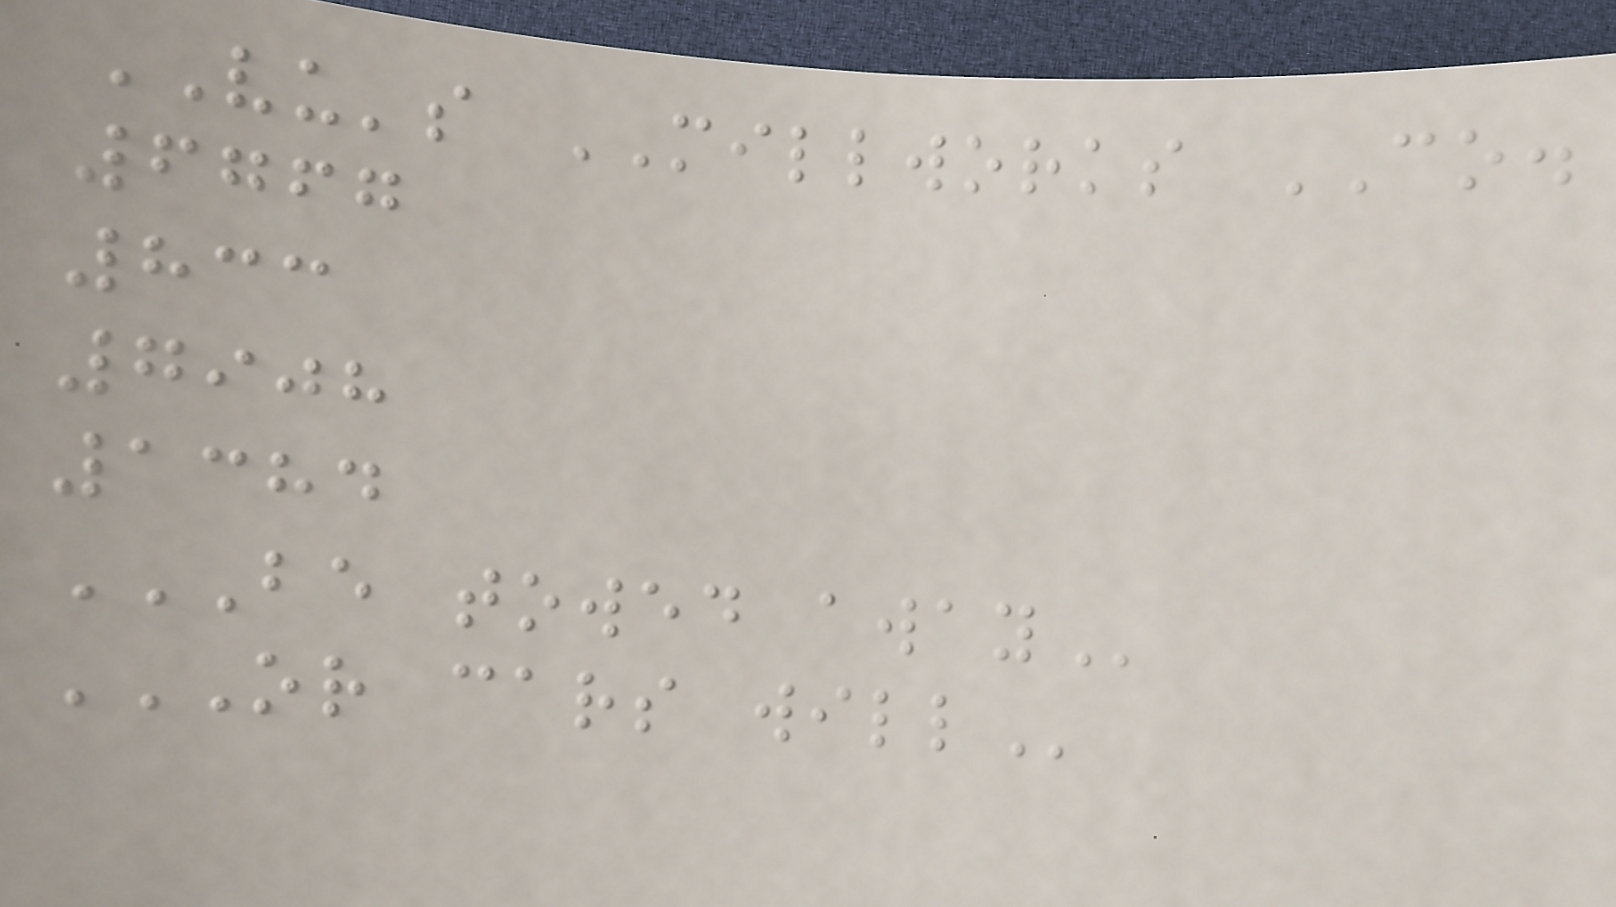VU's MILLWORKS CO.
6767
833
7908
1384
BE TOWED AWAY
OR CARS WILL
